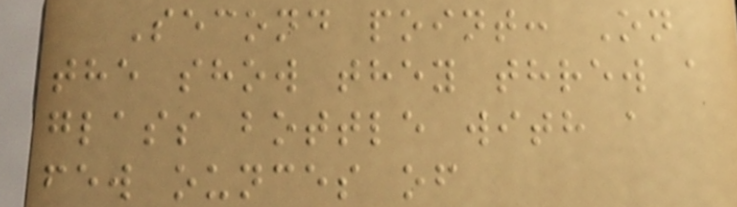Second point: On
the show they threw a
glass bottle with a
few ounces of
